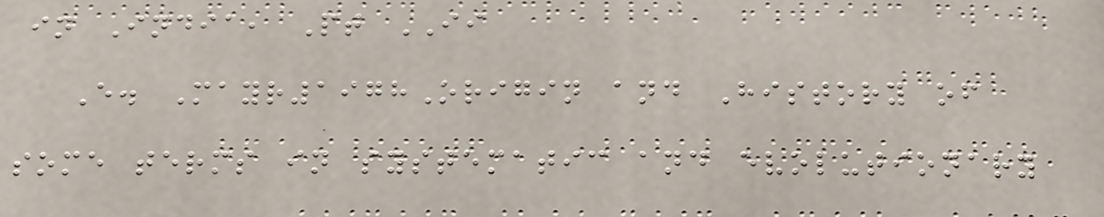in India, Pt II
E. Mayr1978Origin and History of
some terms in systematic and evolutionary
